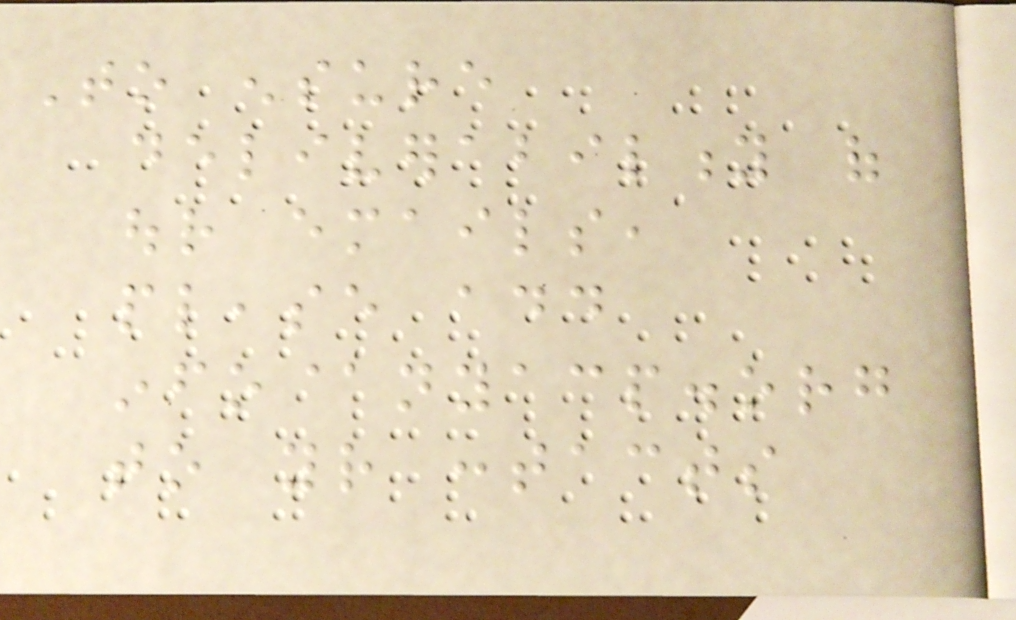To ensure
deliverability of
our emails,
please add
info@nyacp.org
to your contacts
